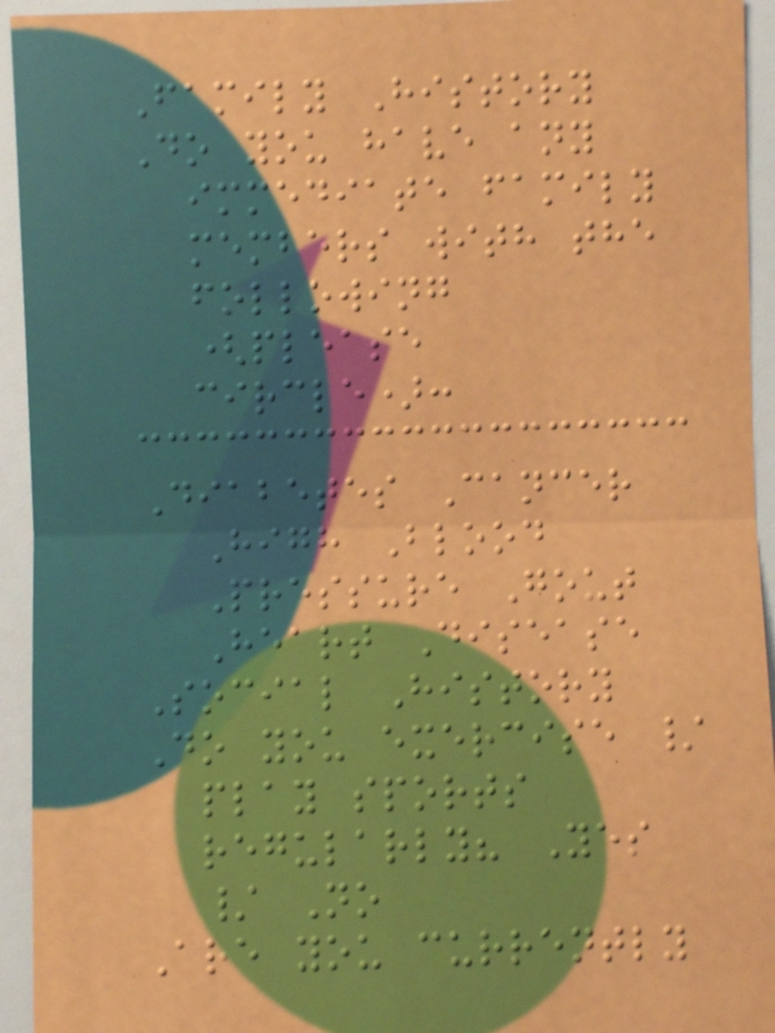Family History
Do you have any
immediate family
members with the
following
(please
circle):
Diabetes Cancer
High Blood
Pressure Gout
Heart Disease
Social History
Do you exercise /
play sports
regularly? Yes
/ No
Are you currently
